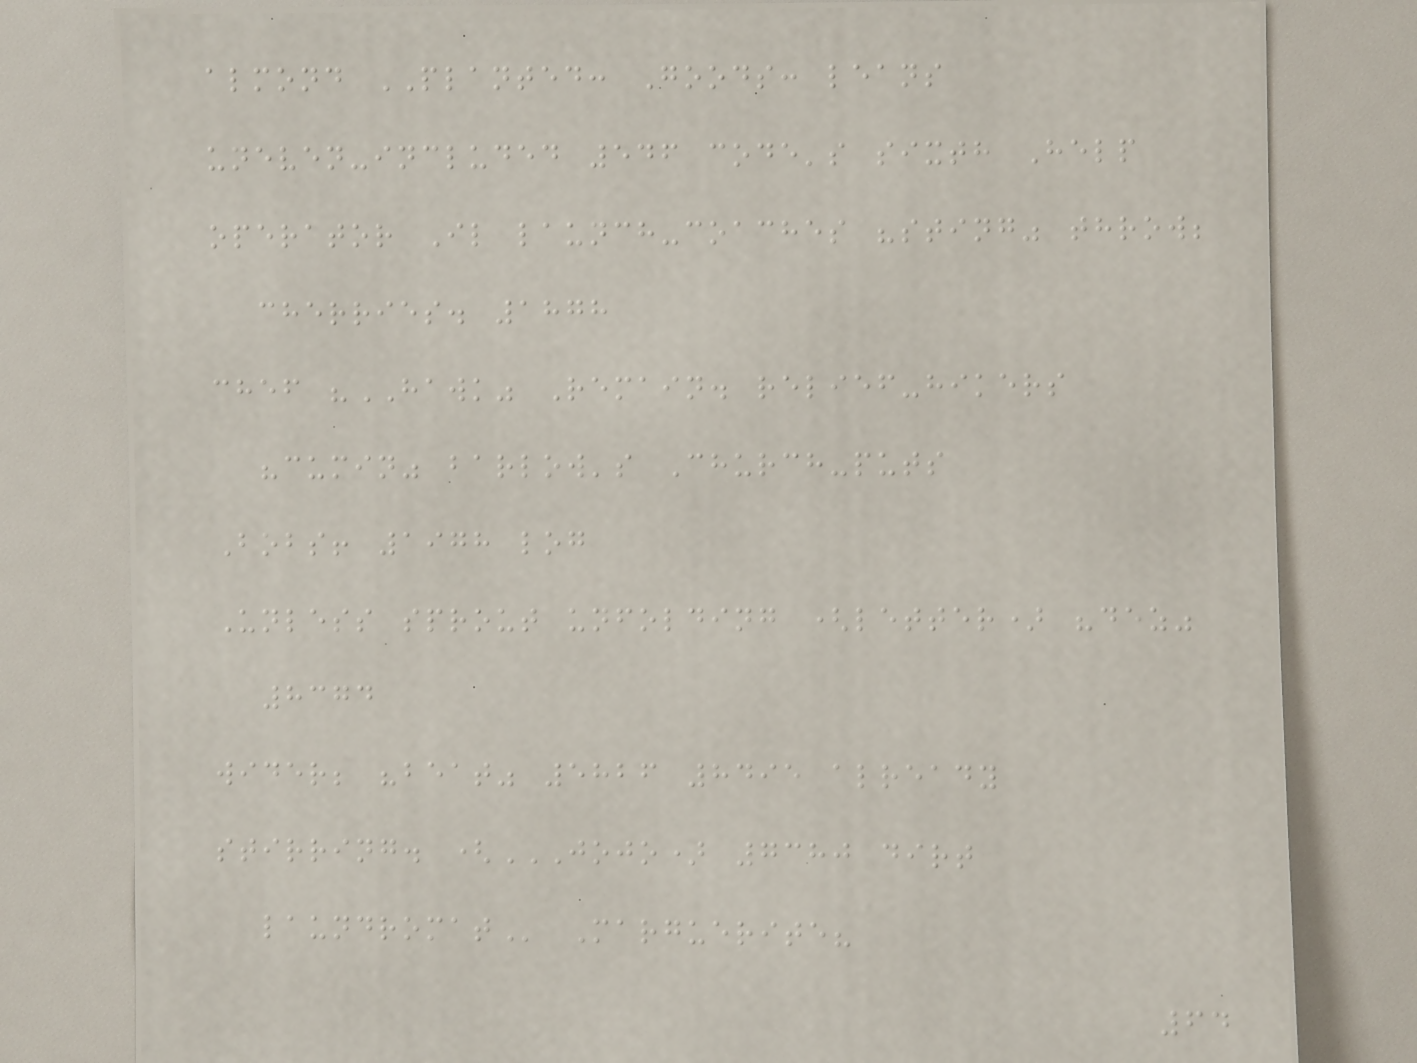almond PLANTED: Goods: leans
uneven-included 546 code's sixth Help
operator Il launch-coaches "sting" throw;
cherries. 1878
chef "HAWK" Remain. relief-hikers
"cumin" barlow's Church-puts
Bobs! 1978 log
Unless sprout unfolding (letter) "dez"
8374
wider; "beat" 5826 8495 already
stirring. (JOJO) 7380 DIRT
LAUNDROMAT Marguerite?
64
